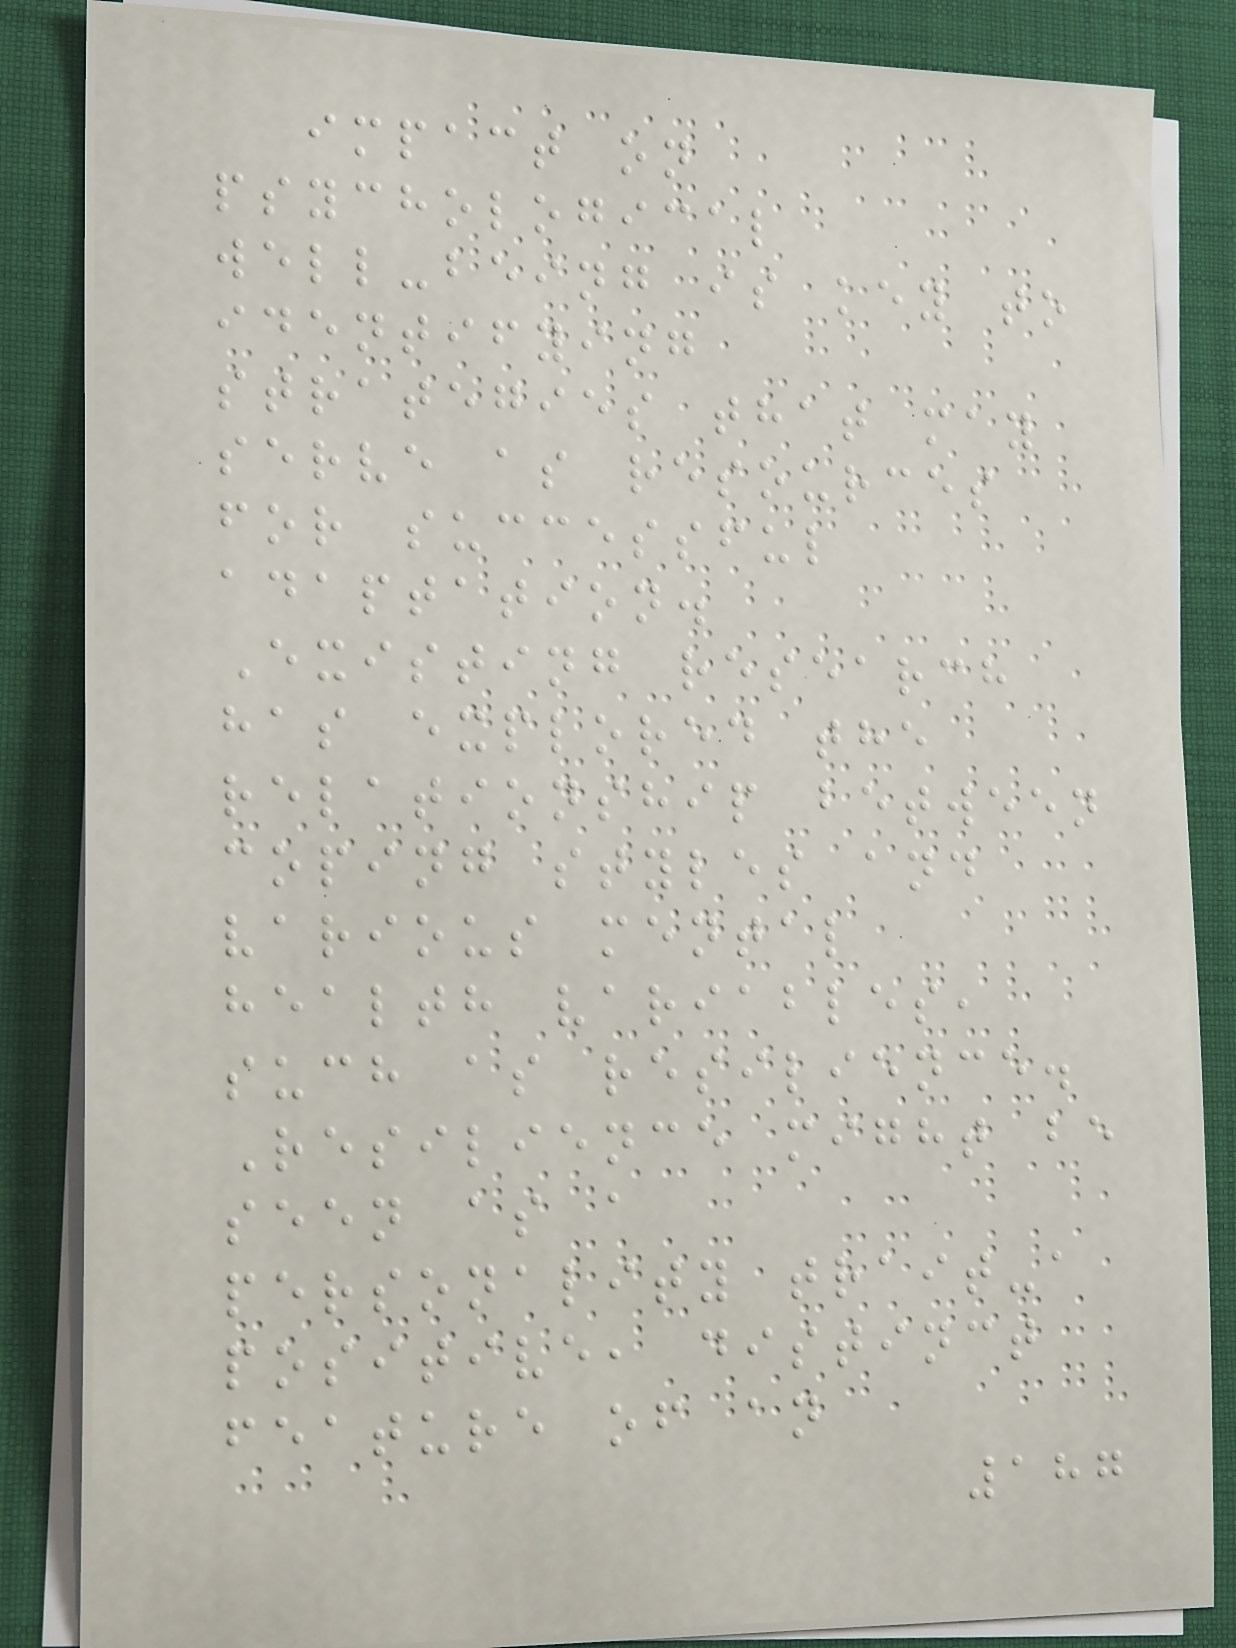impact on
psychological
well-being is key to
identifying
strategies that may
serve as resources
for successful
adaptation.
Existing research
has explored the
relationship between
coping styles and
various mental
health variables,
such as resilience.
Resilience might be
seen as a
personality trait-a
positive, distinct
feature of an
187
